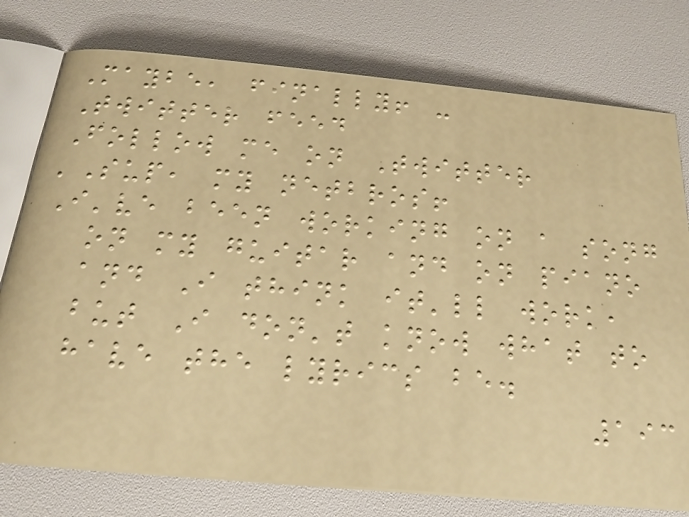Maybe, finally! -
Twitter feed
Follow me on Twitter
'Sup, my netbros!
I've been working on a song
on my guitar and on piano
and I think it'll work,
but I don't know what to
have the lyrics be.
193
